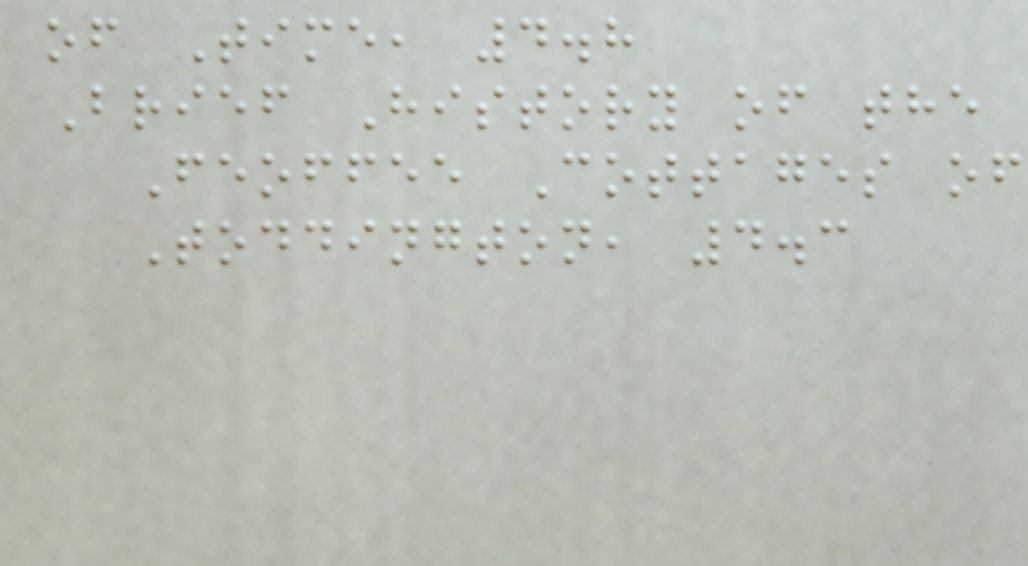of Time, 4.8
Brief History of the
Feoffee Cottages of
Toddington, 4.3
